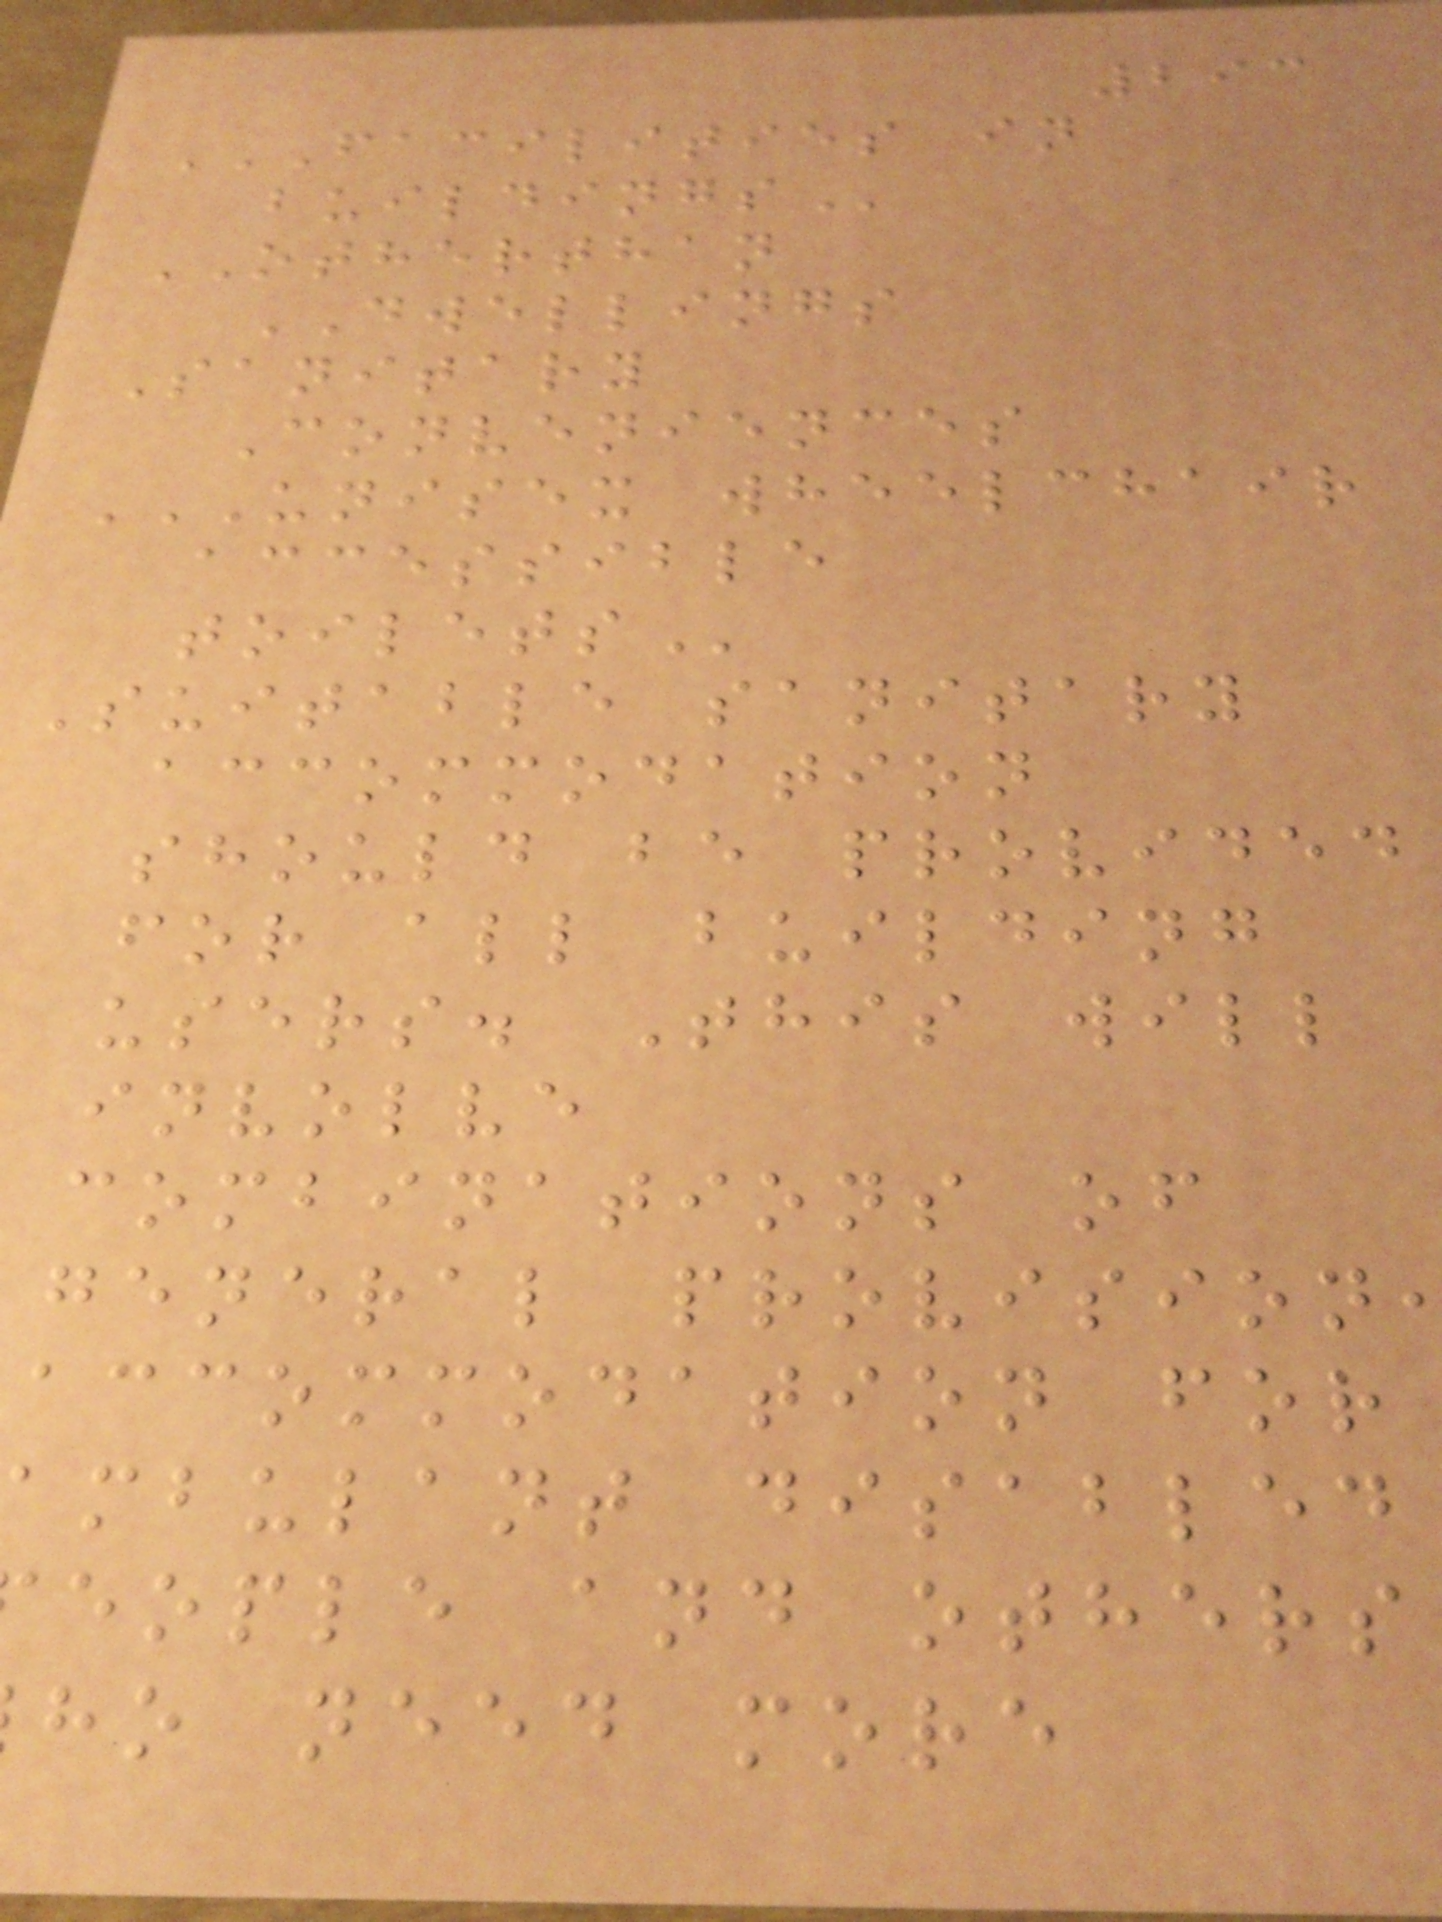293
FACILITIES IN
OTHERTHAN
DWELLINGS
Sanitary
Conveniences
UNISEX WHEELCHAIR
accessible
Suitable sanitary
accommodation
should be provided
for all building
users. This will
involve
combinations of
general provision
accommodation for
mbulant disabled
eople and others
ho need more
